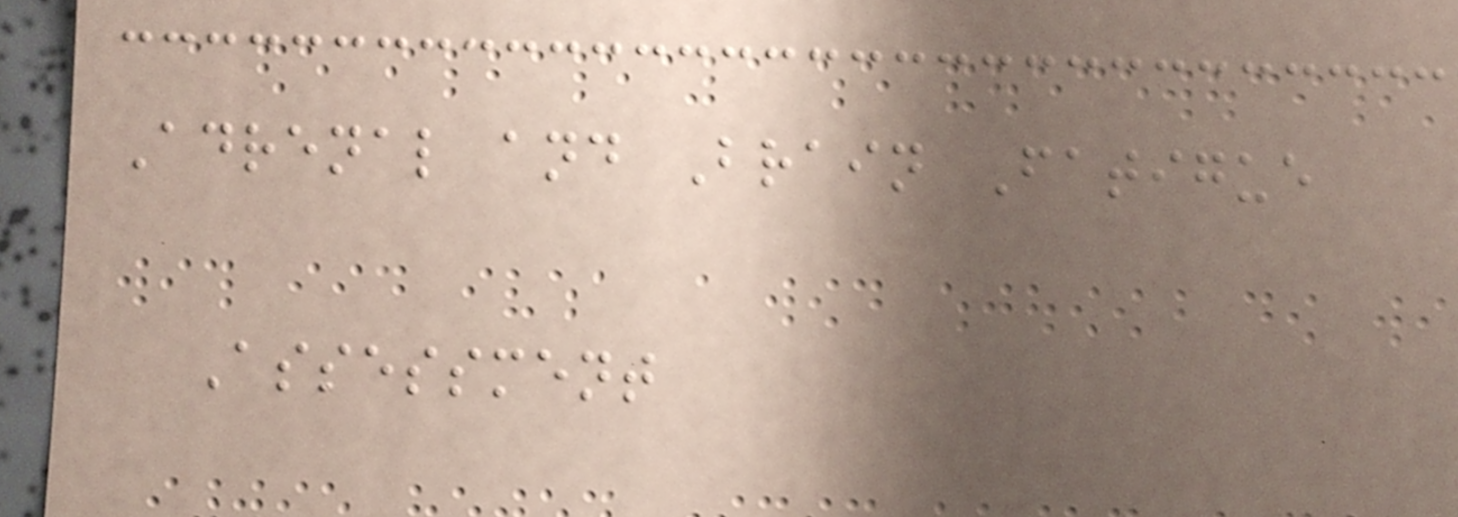Adrenal and Brain Fatigue
Assessment
